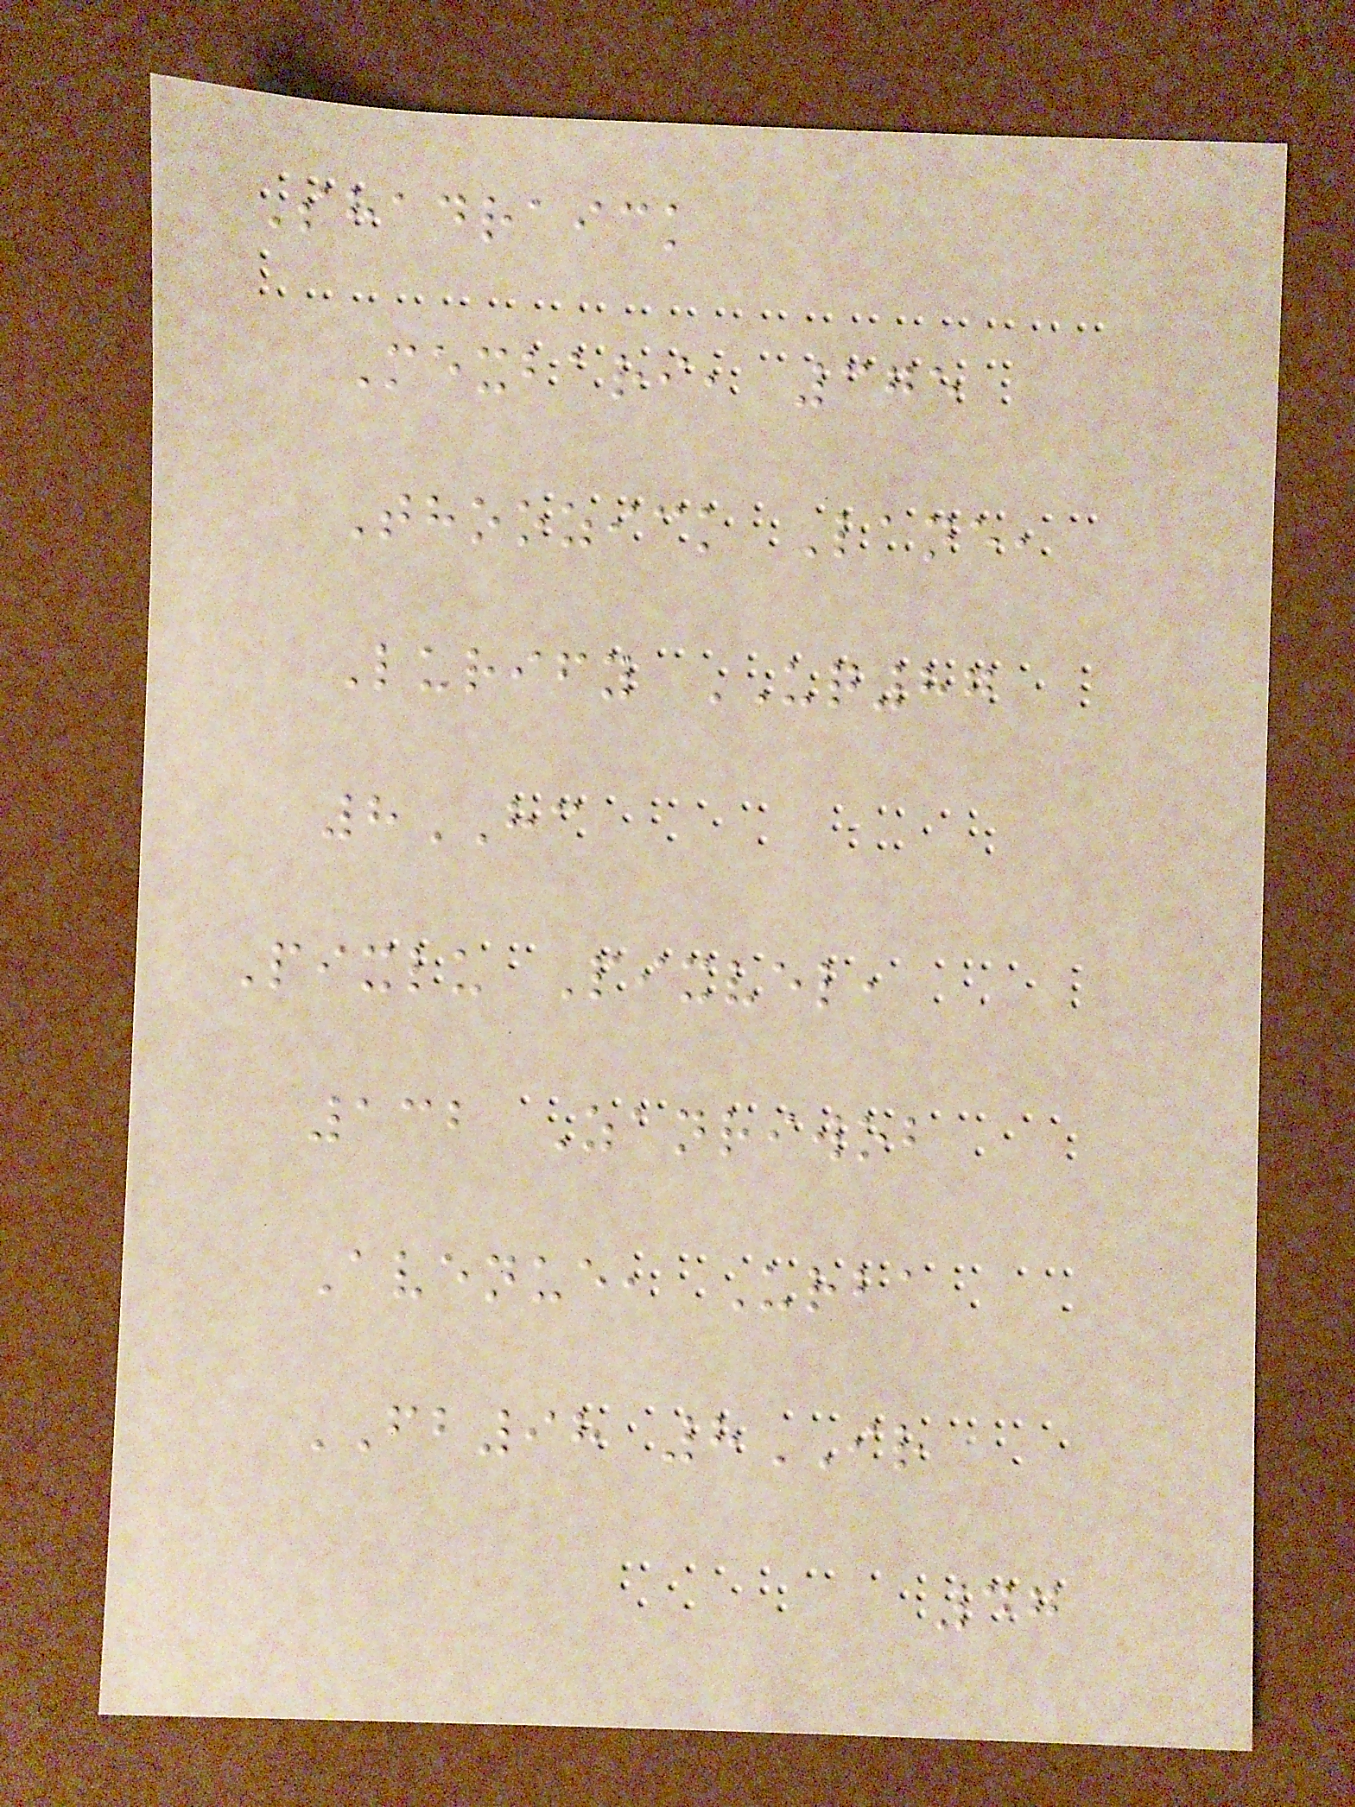Shadraick
Mexbari, 375
Thoozick Lane,
Lurify UQ87
8HC
Pixlu Pixvel,
132 Zanriwob
Avenue, Urba
FB98 8IR
47
